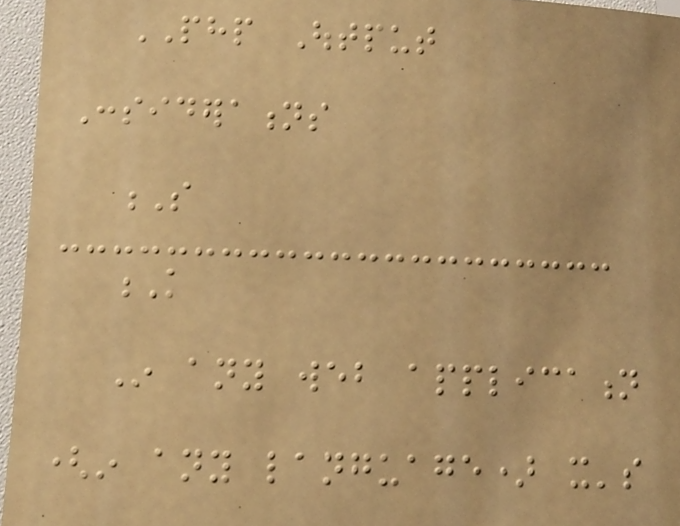PHP Output
Considerations
S
K
In any web application
(in any language) it's
